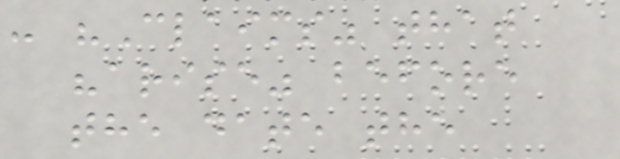- "Claims" that
"arise" before
the date the
